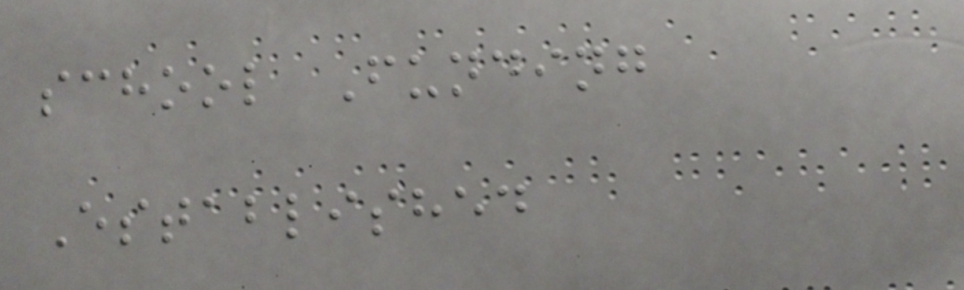school Funding
Established
